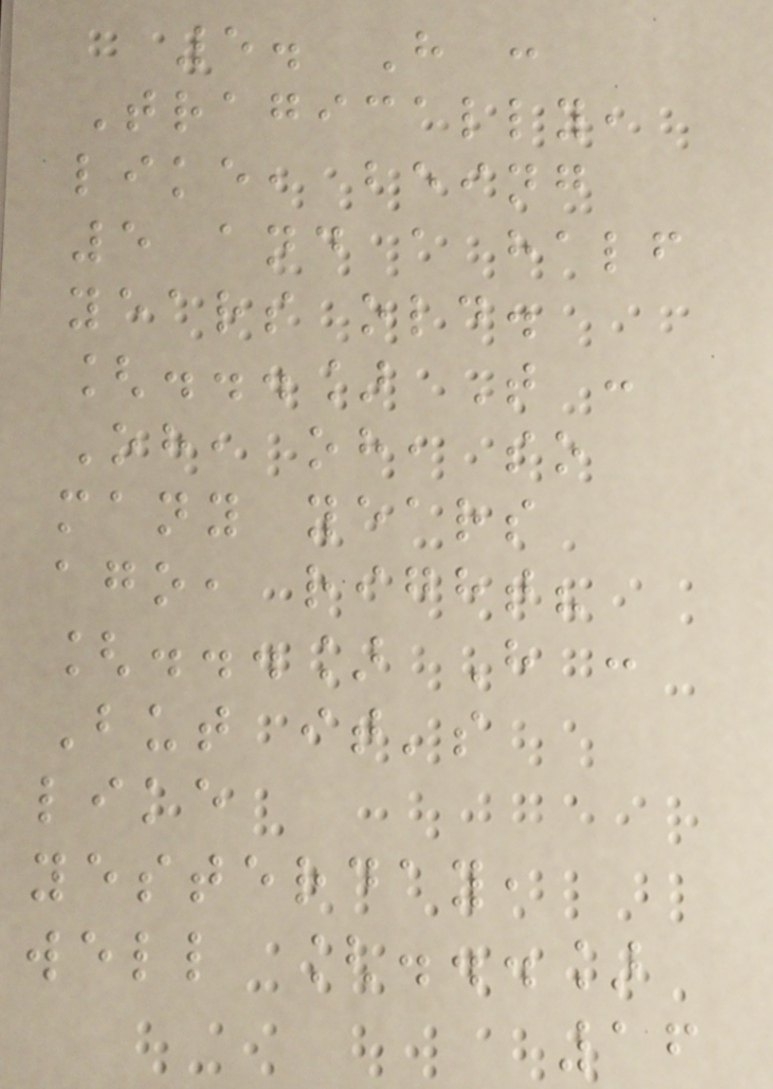5. H :
Tragically,
like, being
5 and a half
years old.
[...] T :
Oh, oh, so
many years
ago, right?
[...] H :
But it's
like
yesterday,
well [...]
16
